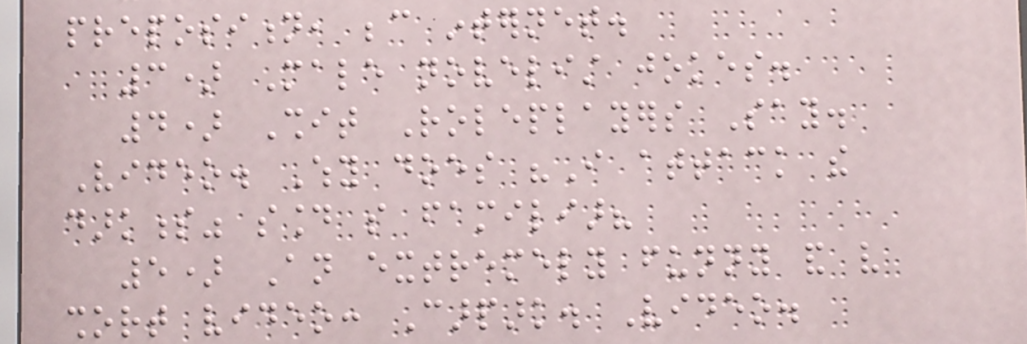preposition, because internet.
3) Male novelist jokes.
4) Shit Roleplayers Say.
Video. Why does "I attack the
darkness" sound so familiar?
5) An extremely funny and very
short video: Carpark. Video.
